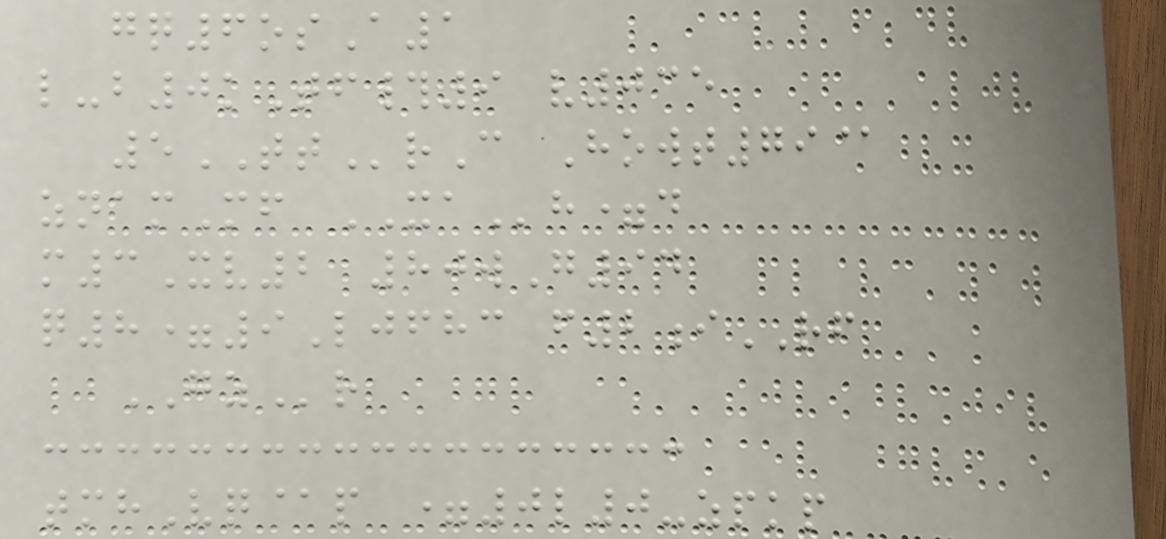gq6osA1
l-b0kTf#9 v035
5TTrC Howt79@
znamMf XAh=d
m3Xv2 80wG94
q8=9Ljfhc f2iRF
GZr
tmhVq@p =0l0-zpkp
